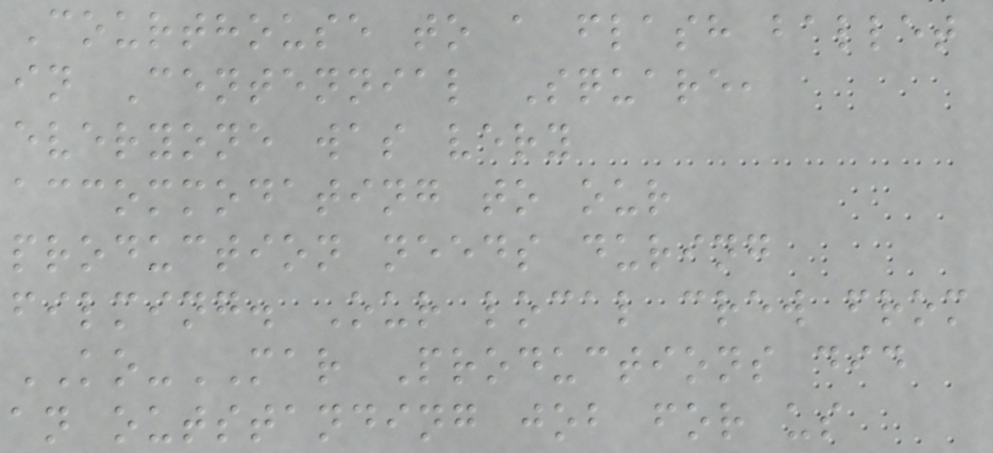Courthouse to a flash ballet
in Centennial Square,
everyone was very
accommodating to our
production needs during
filming. Our local crew from
KO-MAR Productions did
an outstanding job for us
